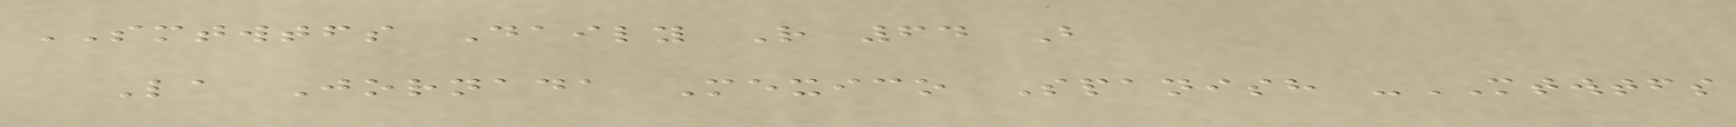SMTWTFS Daily R 64 B
La Jornada Mexico Spanish -MTWTFS
